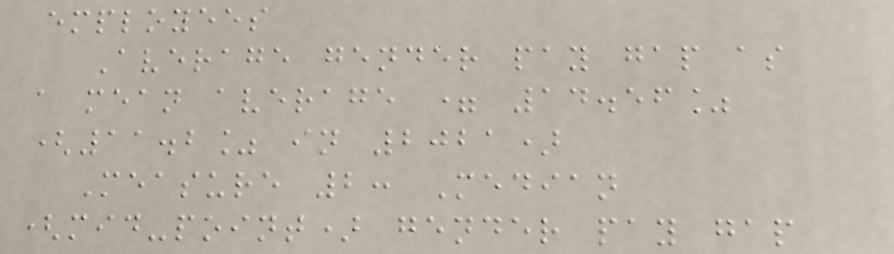employees
Average gender pay gap as
a mean average = 14.56%
(11.2% in 2021)
Measure 2: Median
(mid-point) gender pay gap
